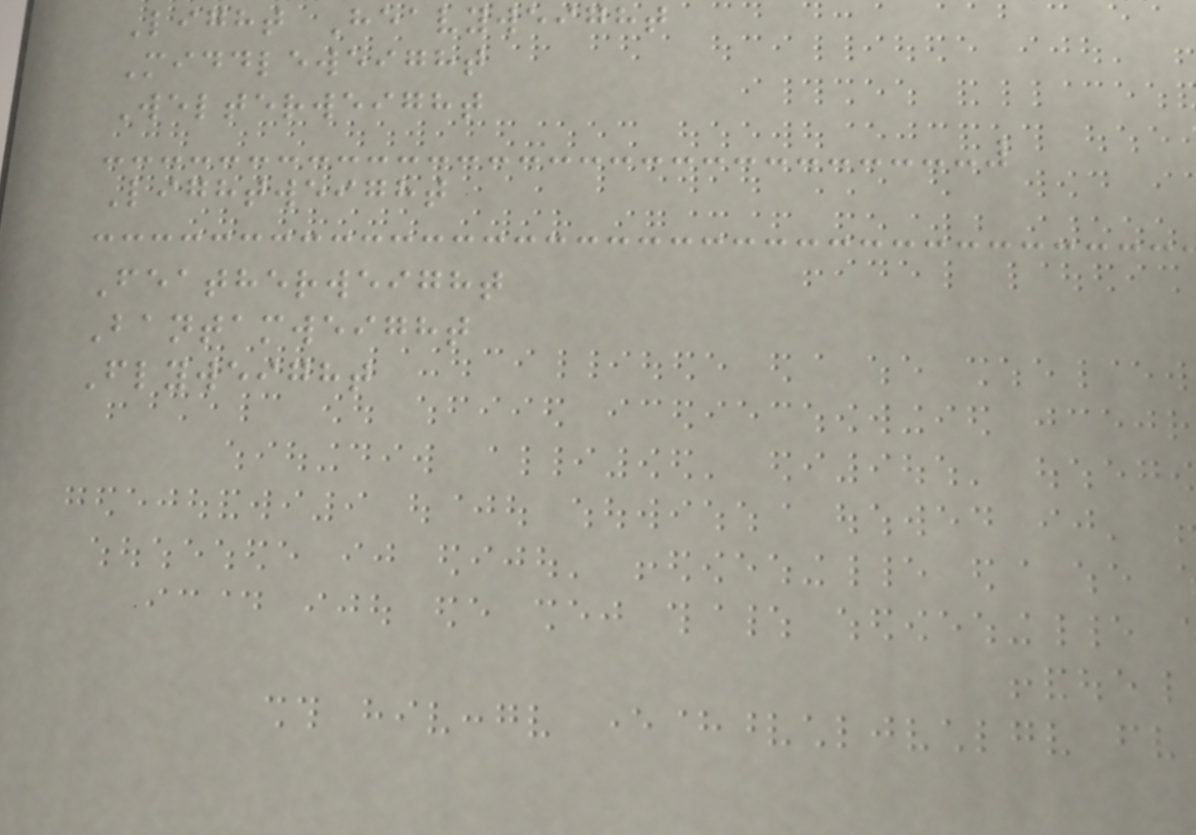Light Heavyweight
Middleweight
Welterweight
Lightweight
Featherweight
Bantamweight
Flyweight
